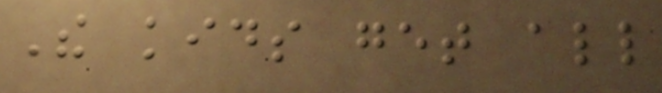The kids get all
